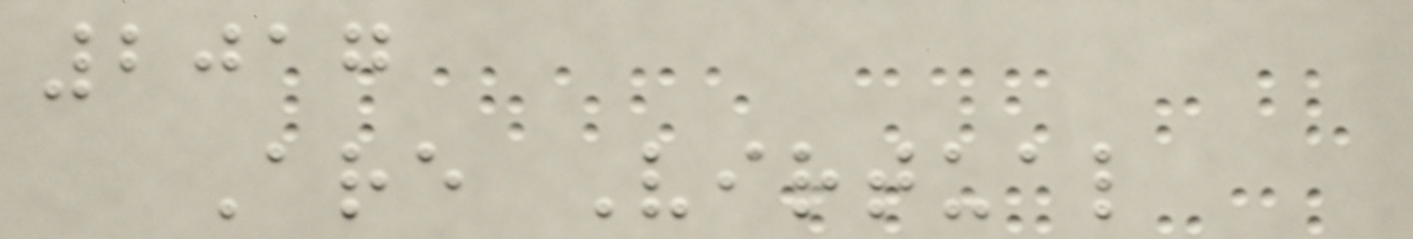2017
Are Virtual
